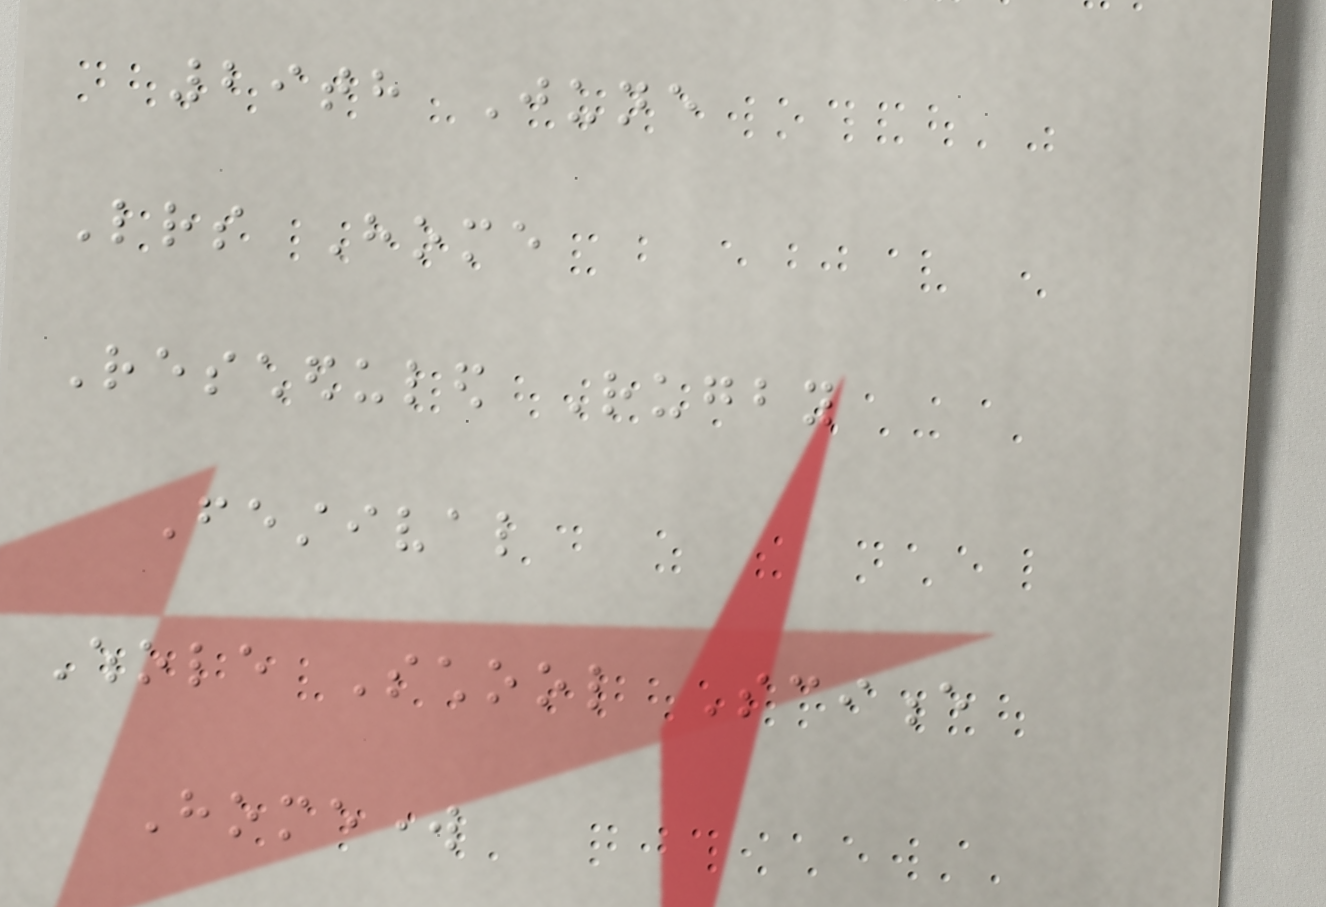29th June
Letters Home
Rescheduled Rugby
Festival
Whole School Science
Homework
